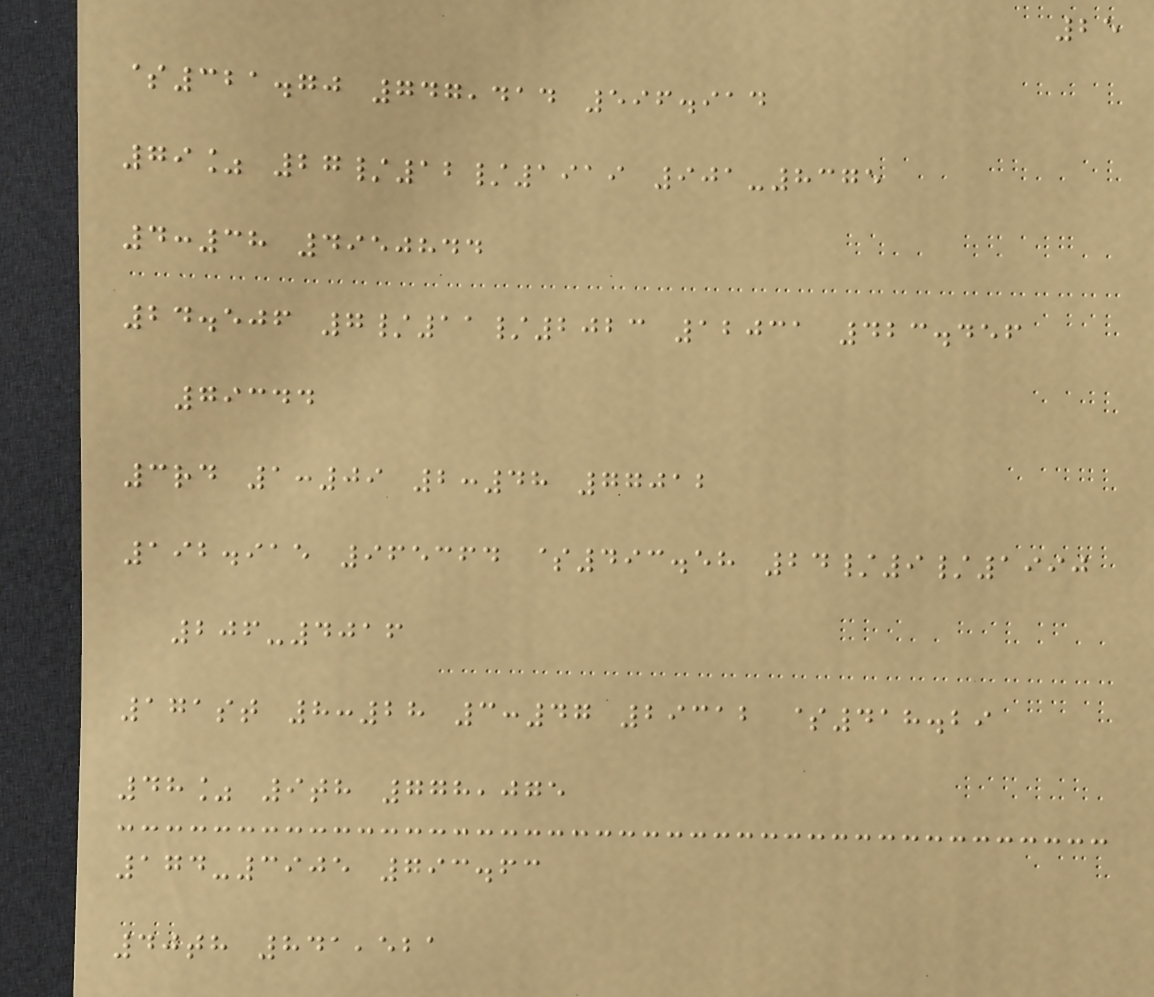25
$321.70 747,414 596.914
79% 27/12/1919 901-8375
4:38 4950844
24.506 7/11/2023 12031 423.456
79344
3rd 1:09 2:48 77012
192.915 965364 $493.58 24/9/1990
206-4016
171st 8:28 3:47 29312 $418.29
48% 9th 778,075
174-3905 793.63
40th 841,521
